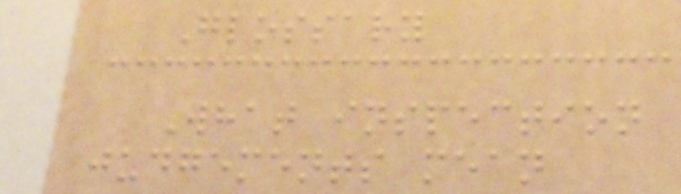Glossary
What inspection
judgements mean
